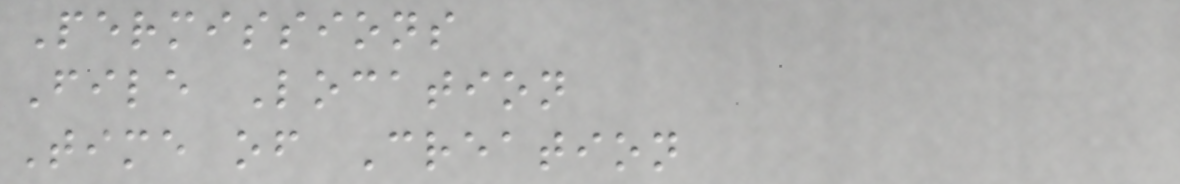Permissions
File Location
Time of Creation
